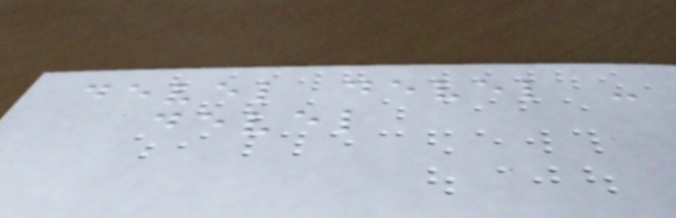devel devel -
devel
